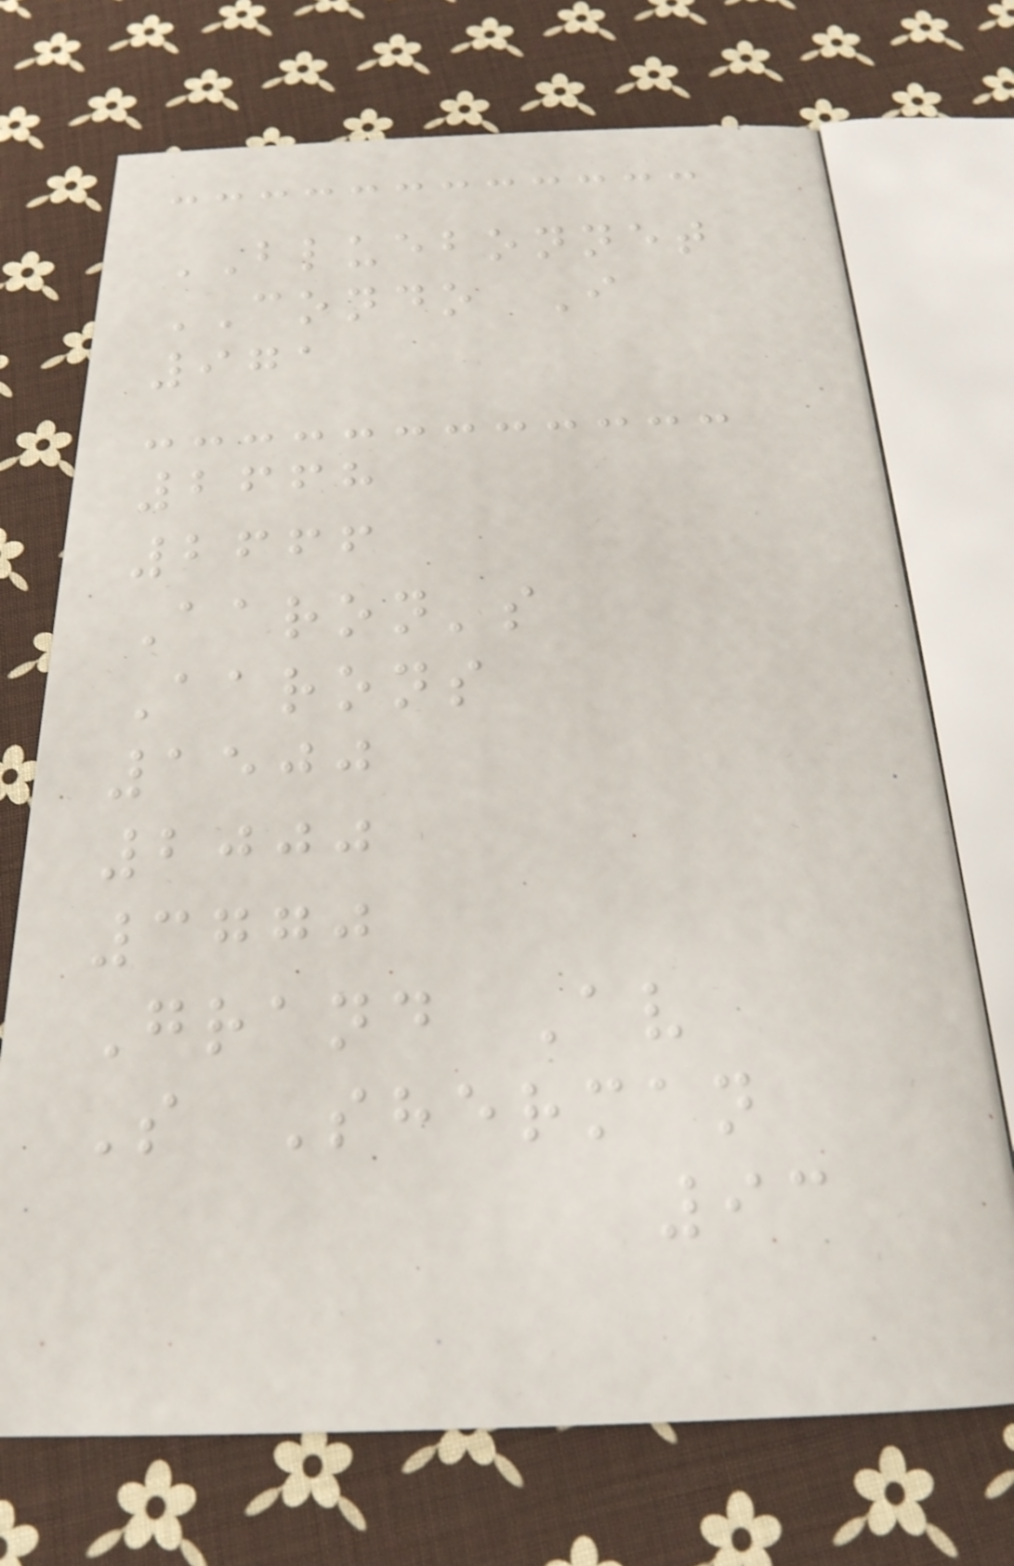BLUEBONNET
CONDO I
971
2668
2666
Aaron's
Aarons
1500
2000
3770
Grand Av
S Sherman
93
